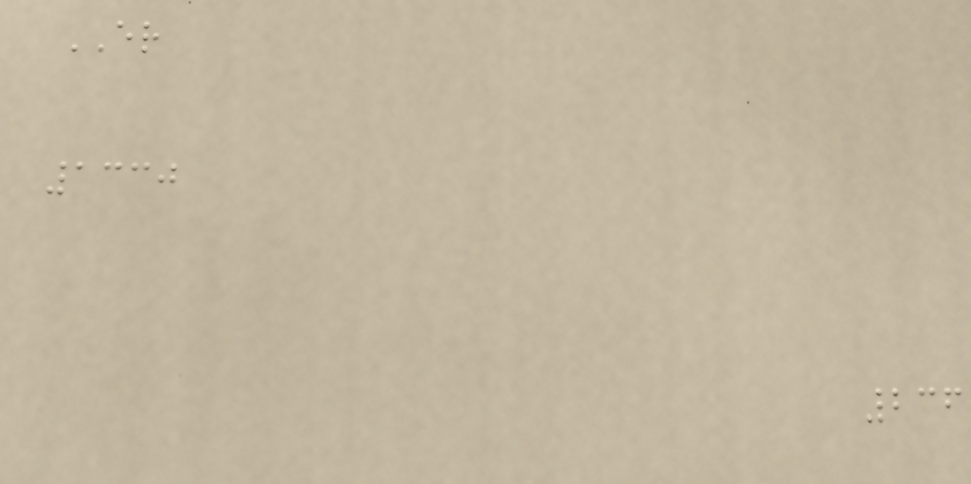ER
1330
236
